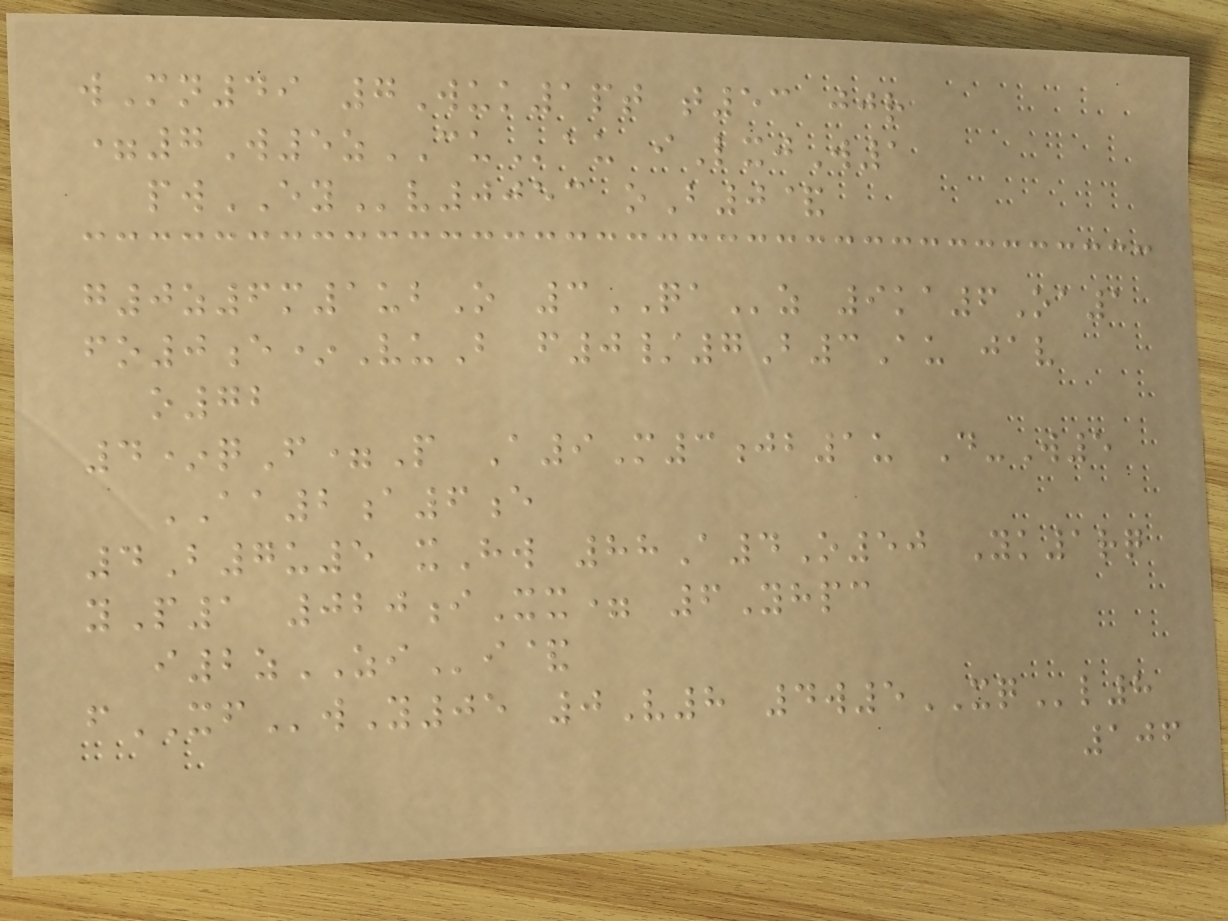wMn49 7Wuk1pt t53 jjr
=7W5zCUau iLxjW1
pwEYv0053 oB0&
g0z6m1ubO 3QAz 9ka6Oa1
fo0e*VuB f0/7B3Au jav
o72
4*qF=P A9M3jb1u D-W5
AA2a6e
4B7u5 xHw 88A4O50 Yk1rq
yP1 020iXx= 6Yhpc
i2zZIi&
fXFwY05 0V8 4w5XQl8
106
